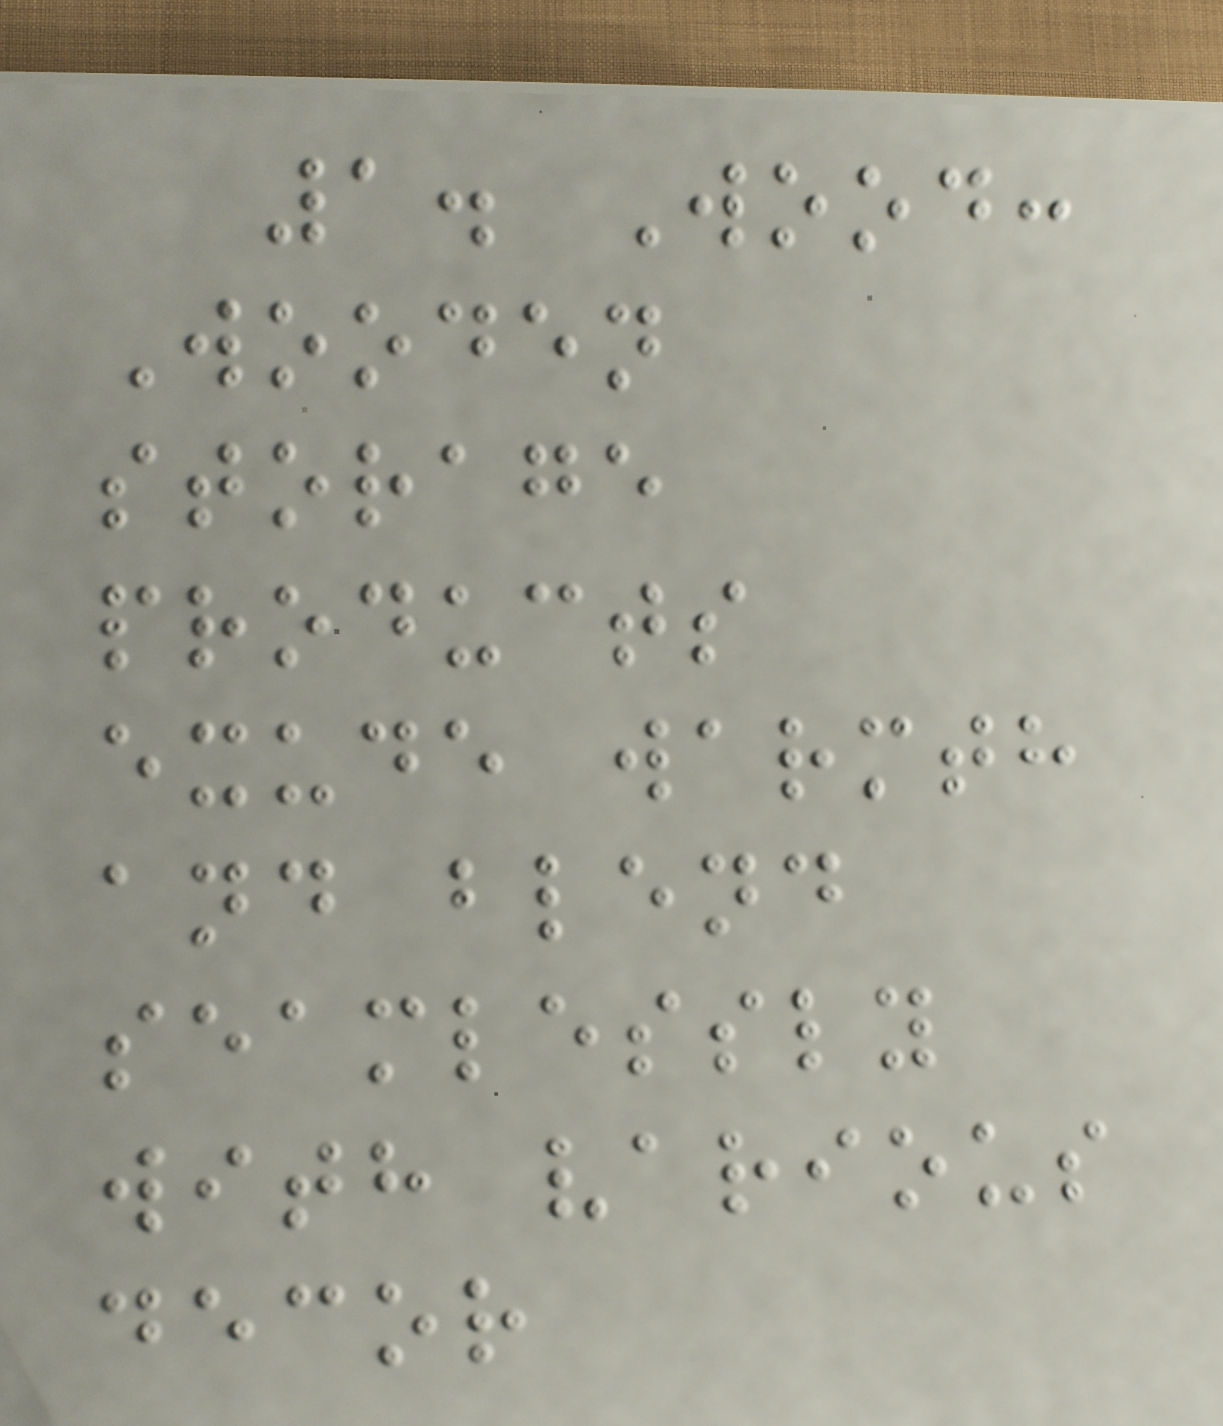1. Wood:
Wooden
storage
products
exude warmth
and blend
seamlessly
with various
decor
